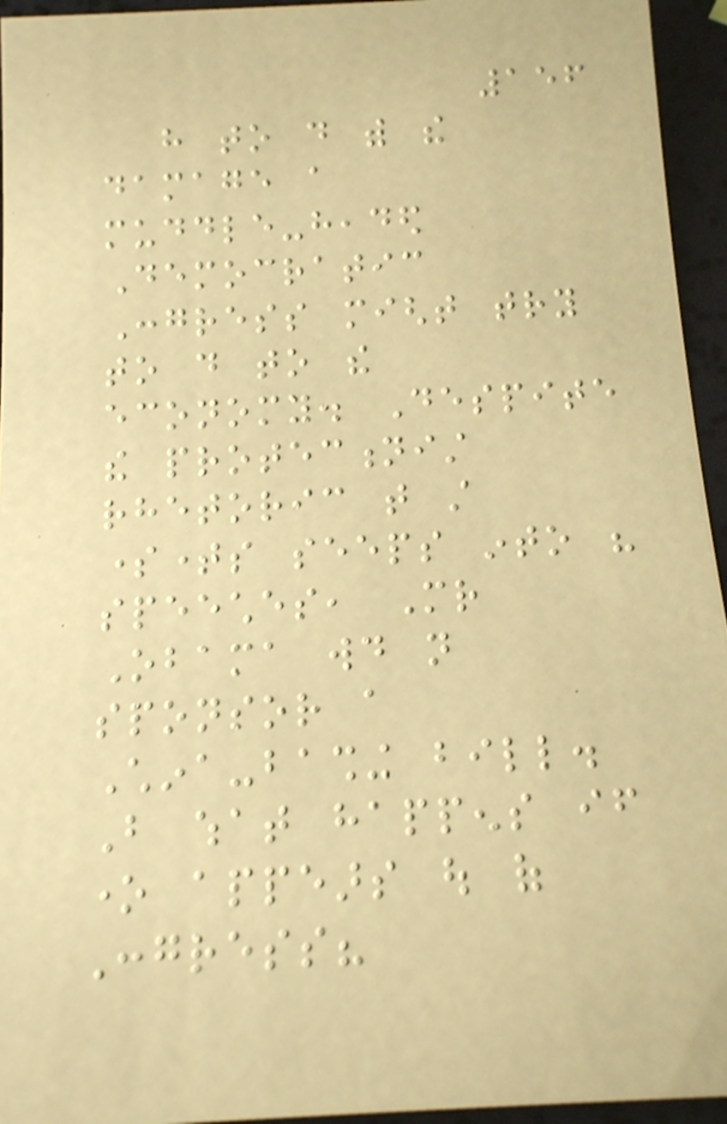156
have to do with the
damage a
muddle-headed
Democratic
Congress might try
to do to the
economy. Despite
the protectionist
rhetoric that still
sometimes seeps into his
speeches, Mr
Obama would not
sponsor a
China-bashing bill.
But what happens if
one appears out of
Congress?
